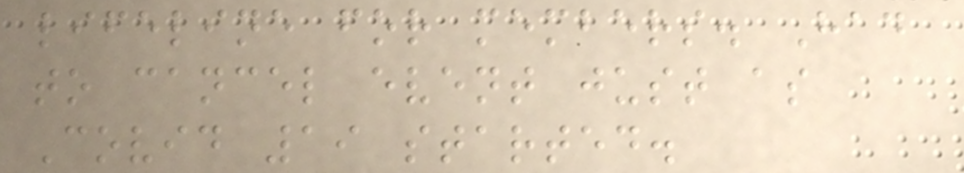lifeline for members. Had
to cancel event just as
Covid 19 started.
